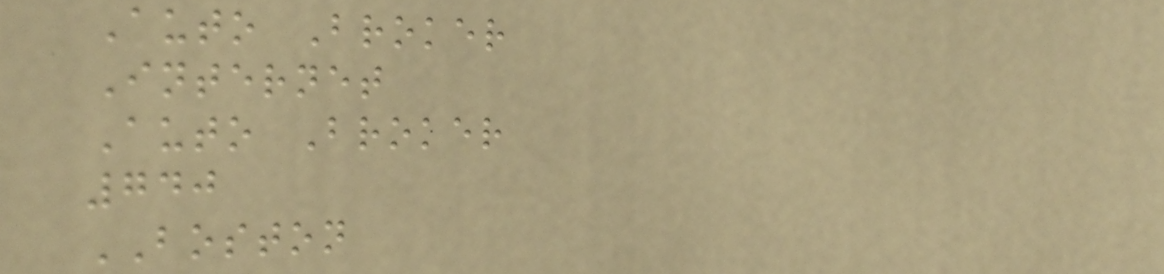Auto Broker
Internet
Auto Broker
740
BOSTON
